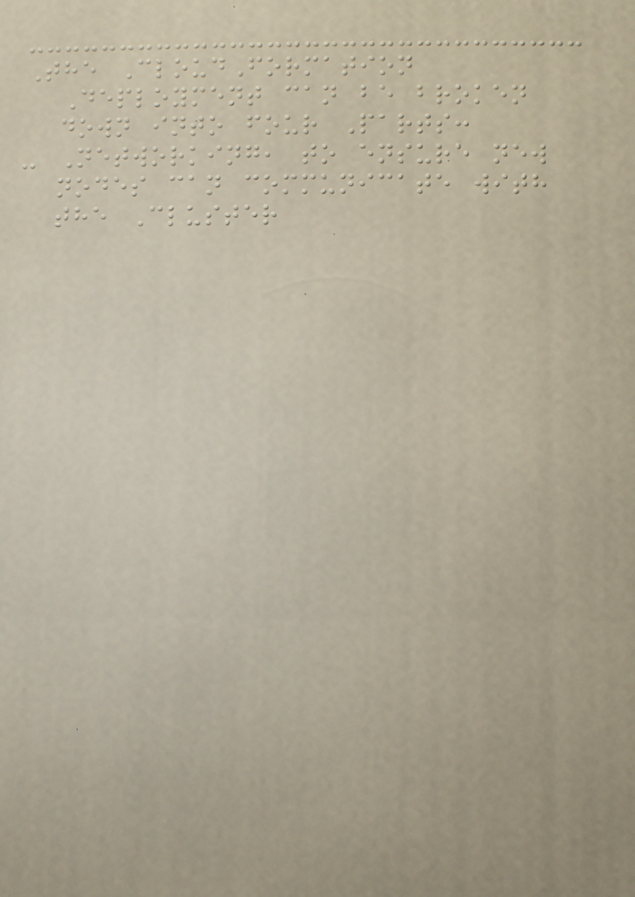The CloudFormation
Deployment can be broken
down into four Parts:
- Networking, to ensure new
nodes can communicate with
the Cluster
